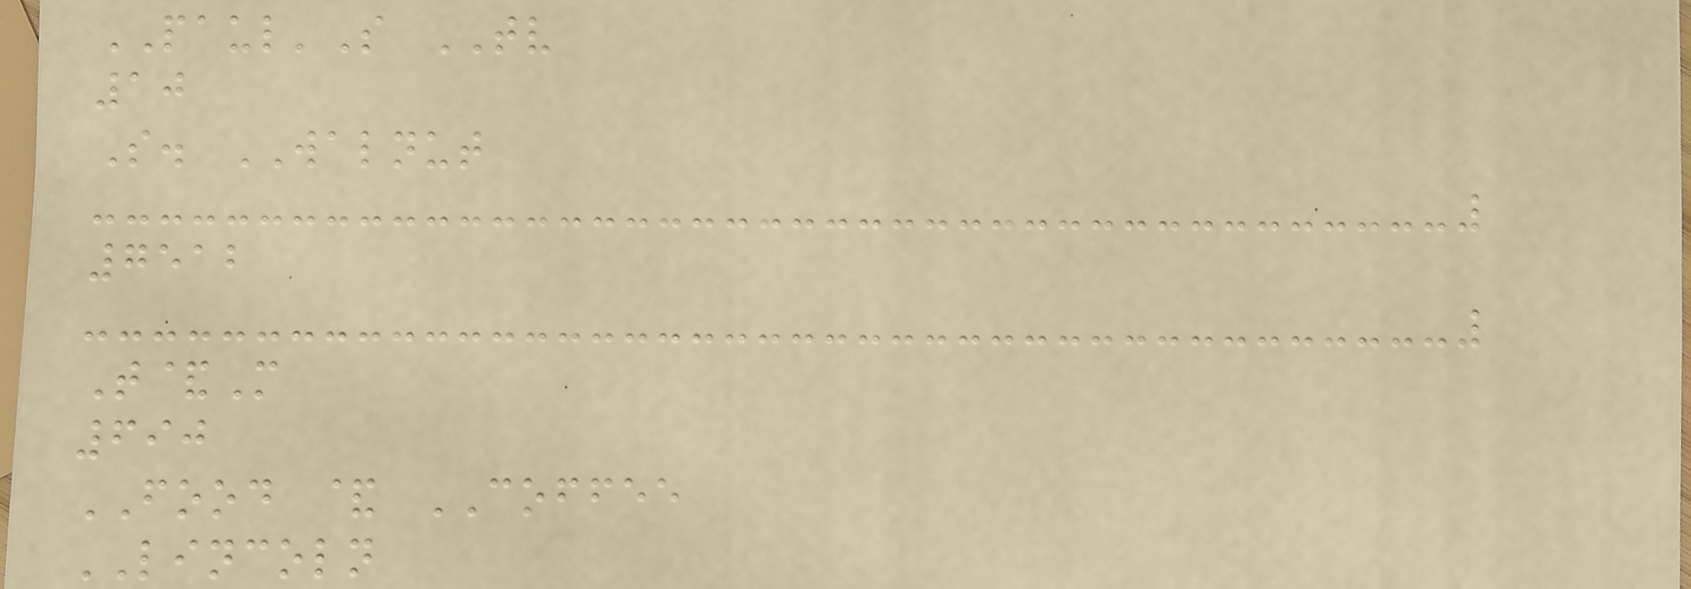PAUL'S TV
10
S. WALNUT
7512
T&M
690
FOOD & COFFEE
LINCOLN
